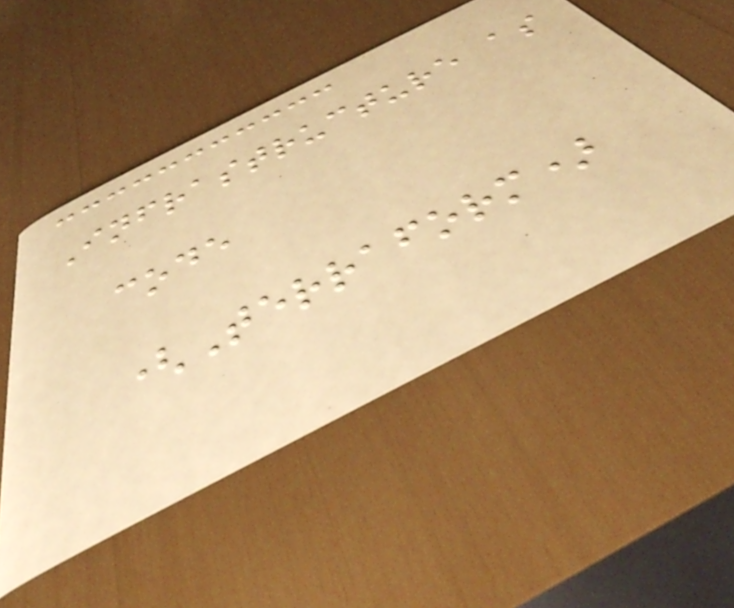Infrastructure as
code
(Terraform)
